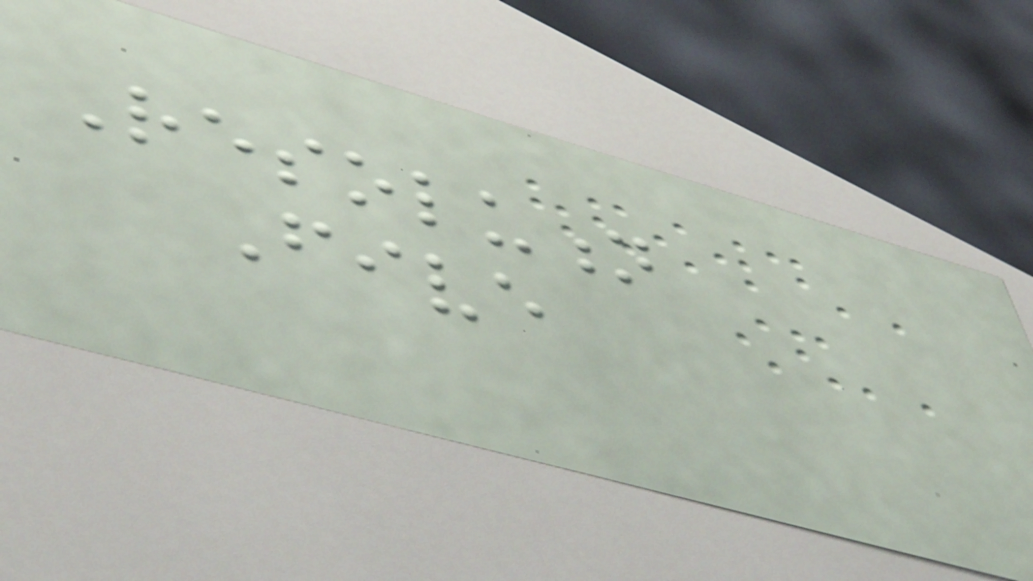Resolution
Five
